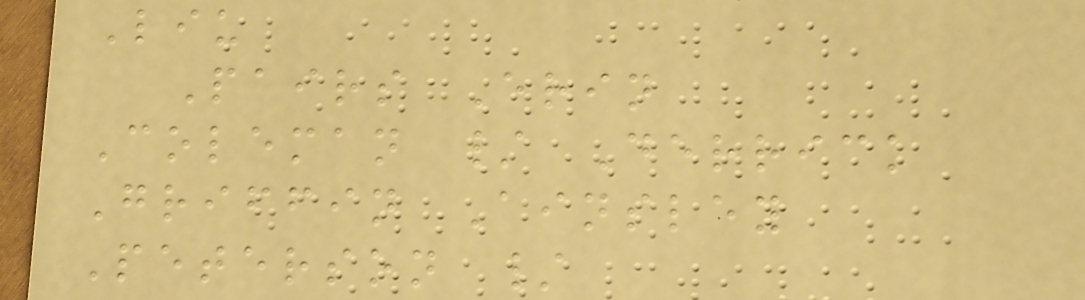Liu
Pairs Erin
Coleman / Derrick
Griffin Ainsley
Peterson /
